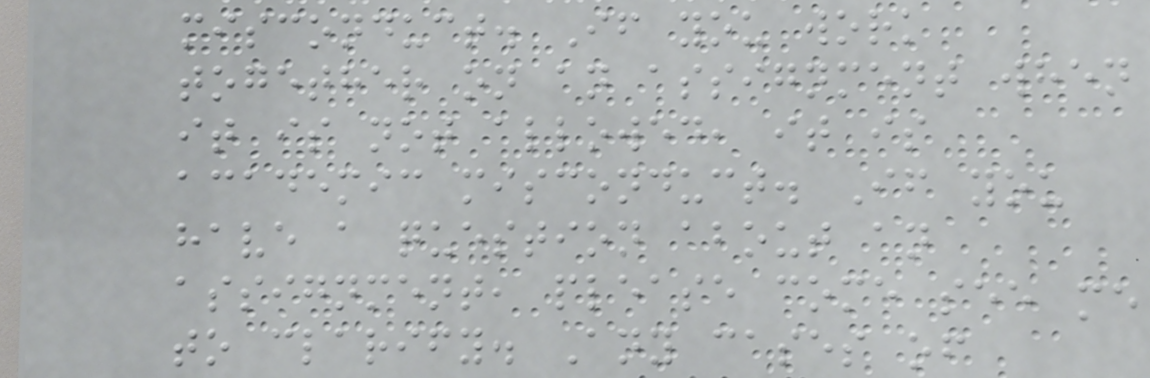misconduct. If you work
together on an assignment when
it is not allowed, it is
academic misconduct. If you
have a question about an
assignment, please come see me
to clarify. Any cases of
